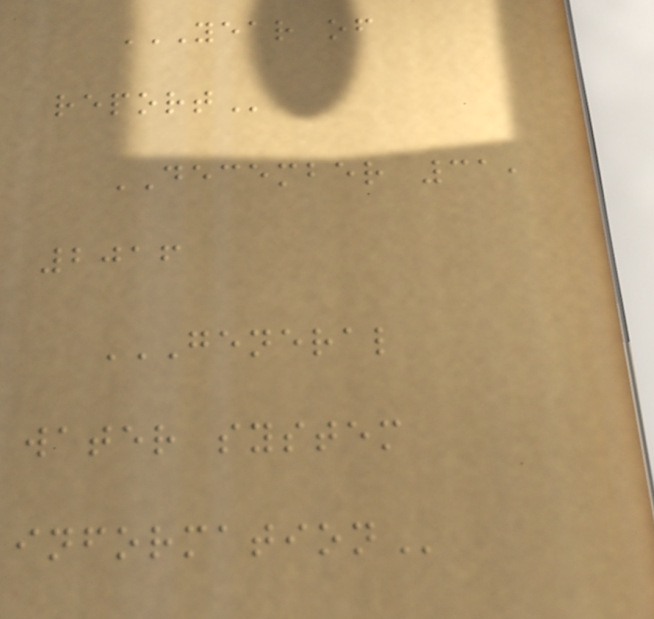YEAR OF
REPORT
DECEMBER 31,
2016
GENERAL
WATER SYSTEM
INFORMATION
